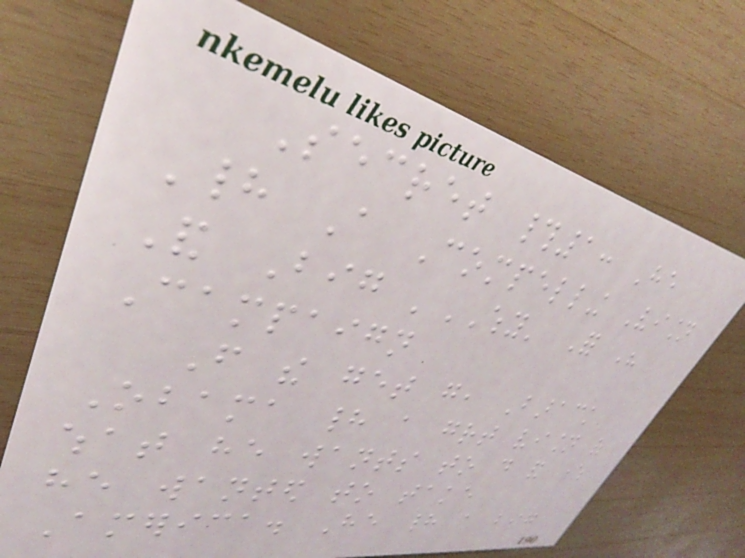Secret #1: He
Had A Compelling Vision
And Big 'WHY' For His
Campaign
From the get go, Barack
Obama had a great vision of
what he wants to do and where
he wanted to take
America. He had a big
